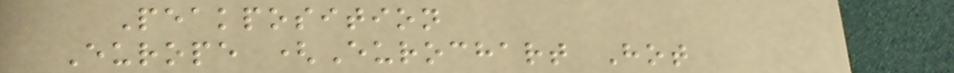Peakposition
Europe (Eurochart Hot
